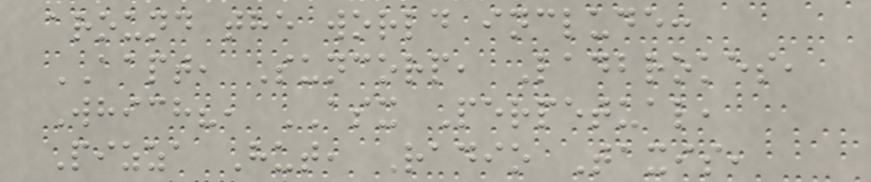around the world include:
AAPT, Suncorp, Ladbrokes,
Which?, ASX Perpetual,
Pizza Hut, Radio Taxis,
